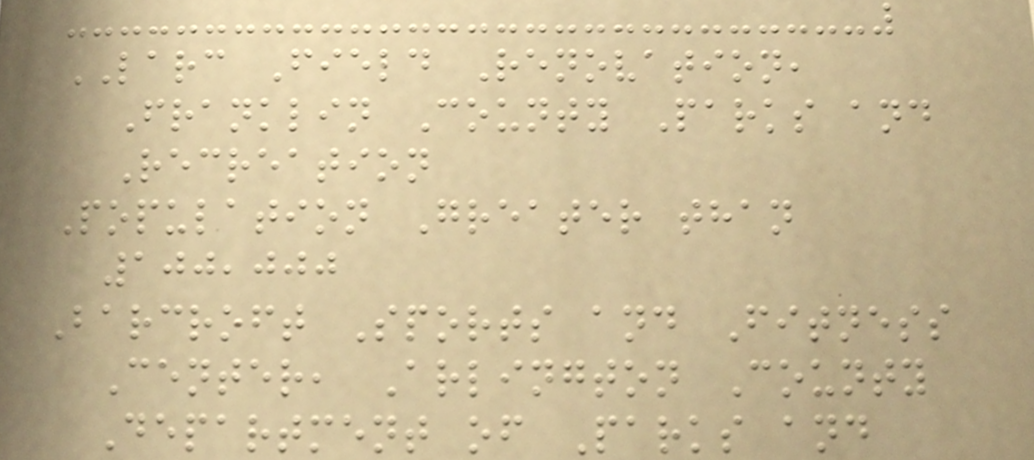LARC Field Renovation,
Franklin County Parks and
Recreation
Population Greater than
100,000
Barcroft Sports and Fitness
Center, Arlington County
Department of Parks and
